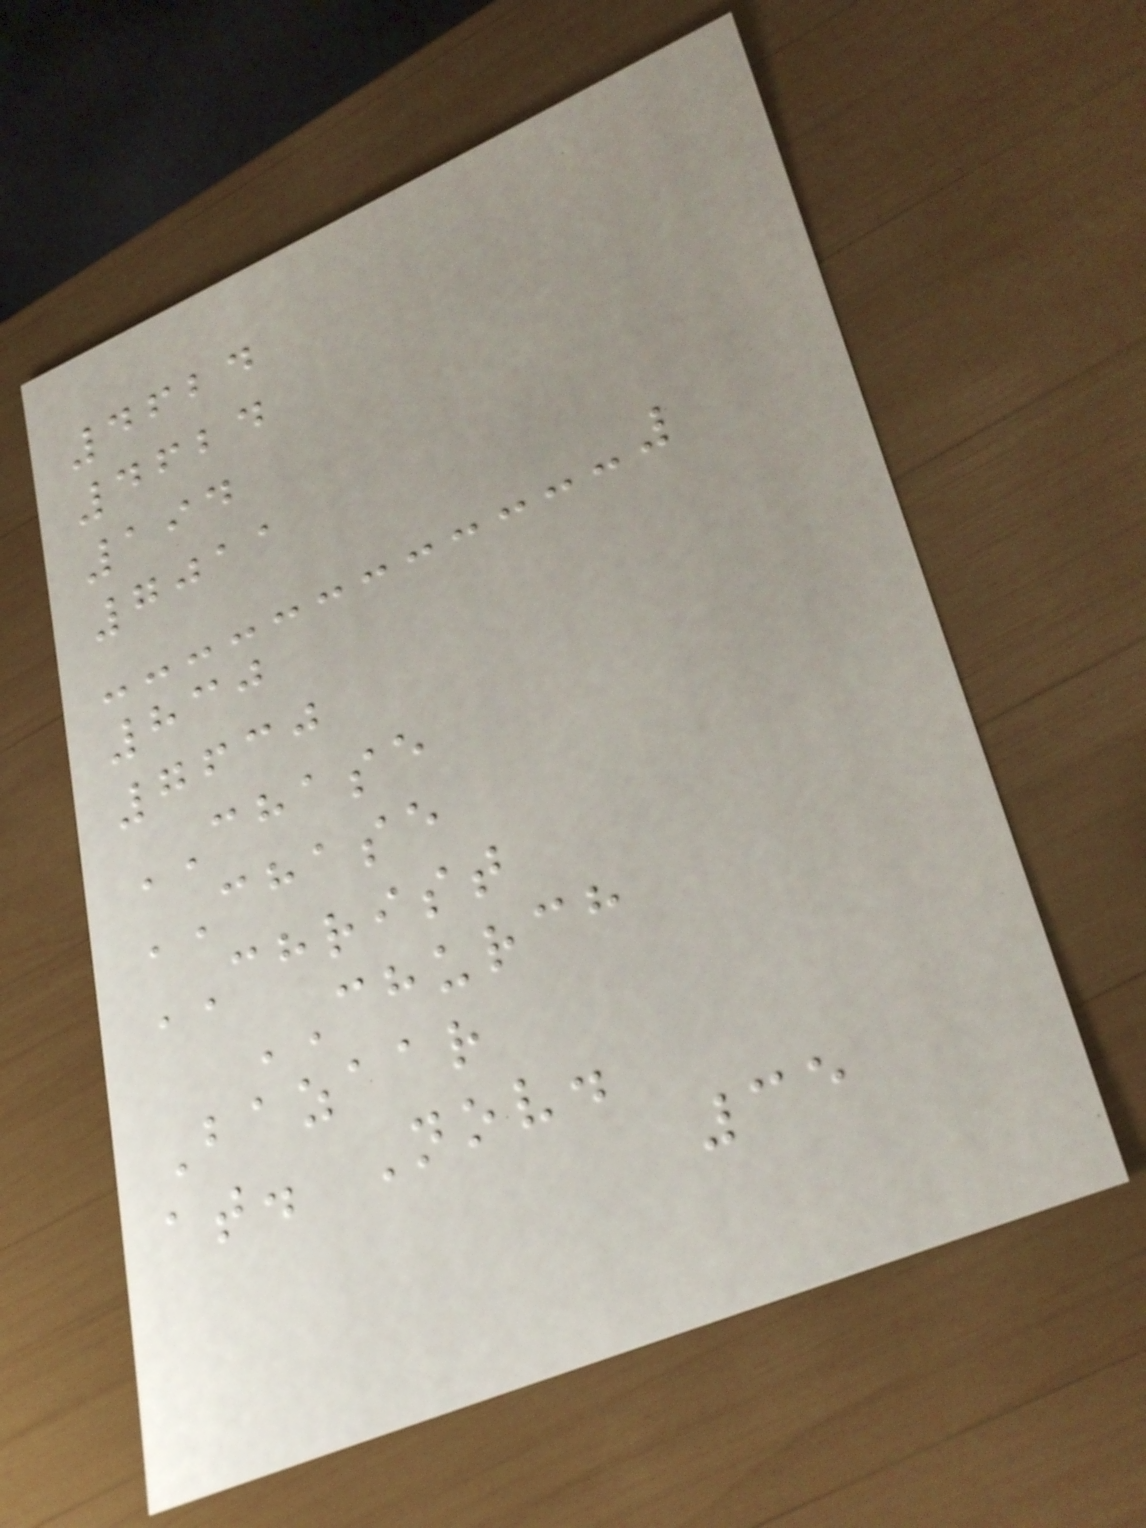4624
4624
194
7011
830
7630
CHASE
CHASE
CHRIST
CHURCH
Bazaar
at. Nov.
35
